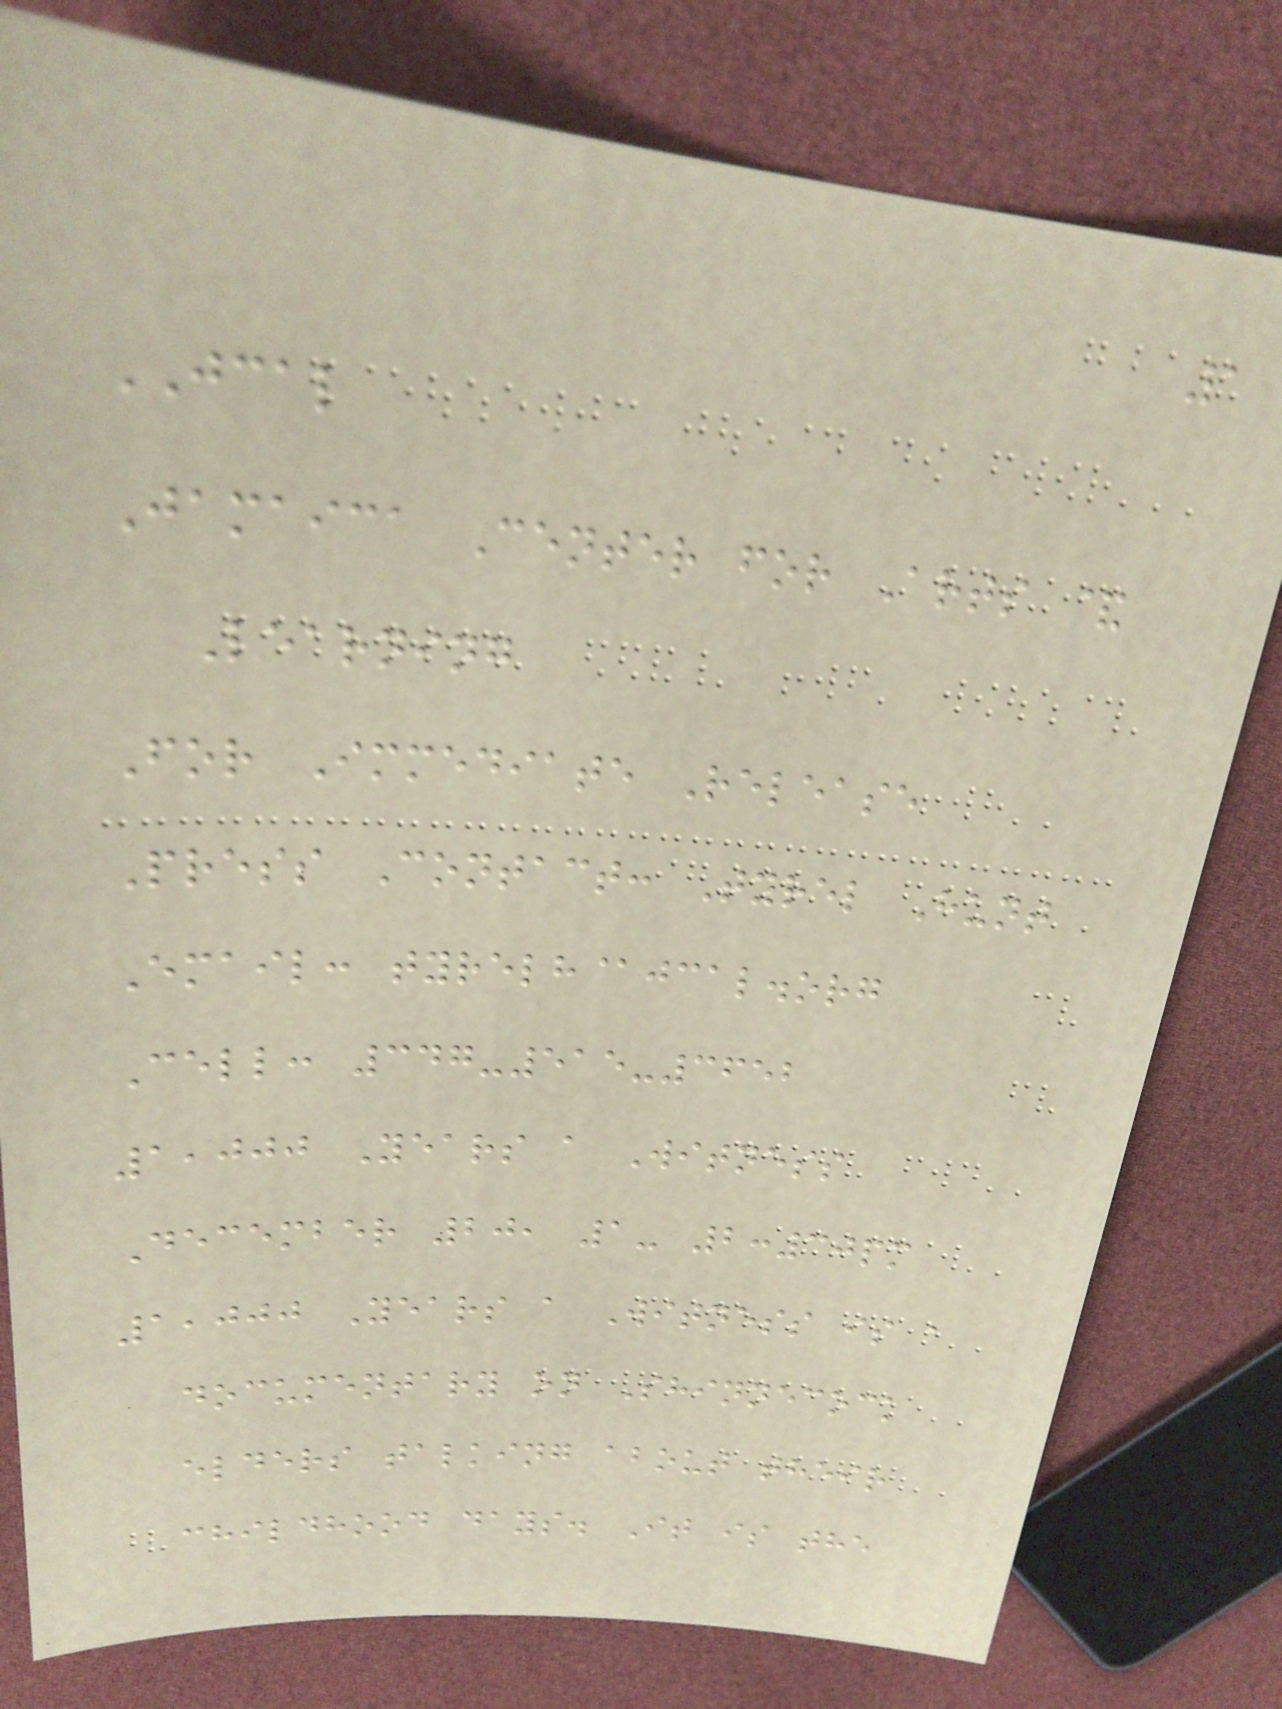1
JCAL
Jamaica Center for Arts &
Learning
For Immediate Release
Press Contact: Tyrel Hunt
Email: tyrelh@jcal.org
Cell: 347-515-3652
1,000 Years a Witness
December 20, 1- 2:30pm
1,000 Years a Witness is a
documentary on Shinnecock
elders talking about their
childhood days. It is the
